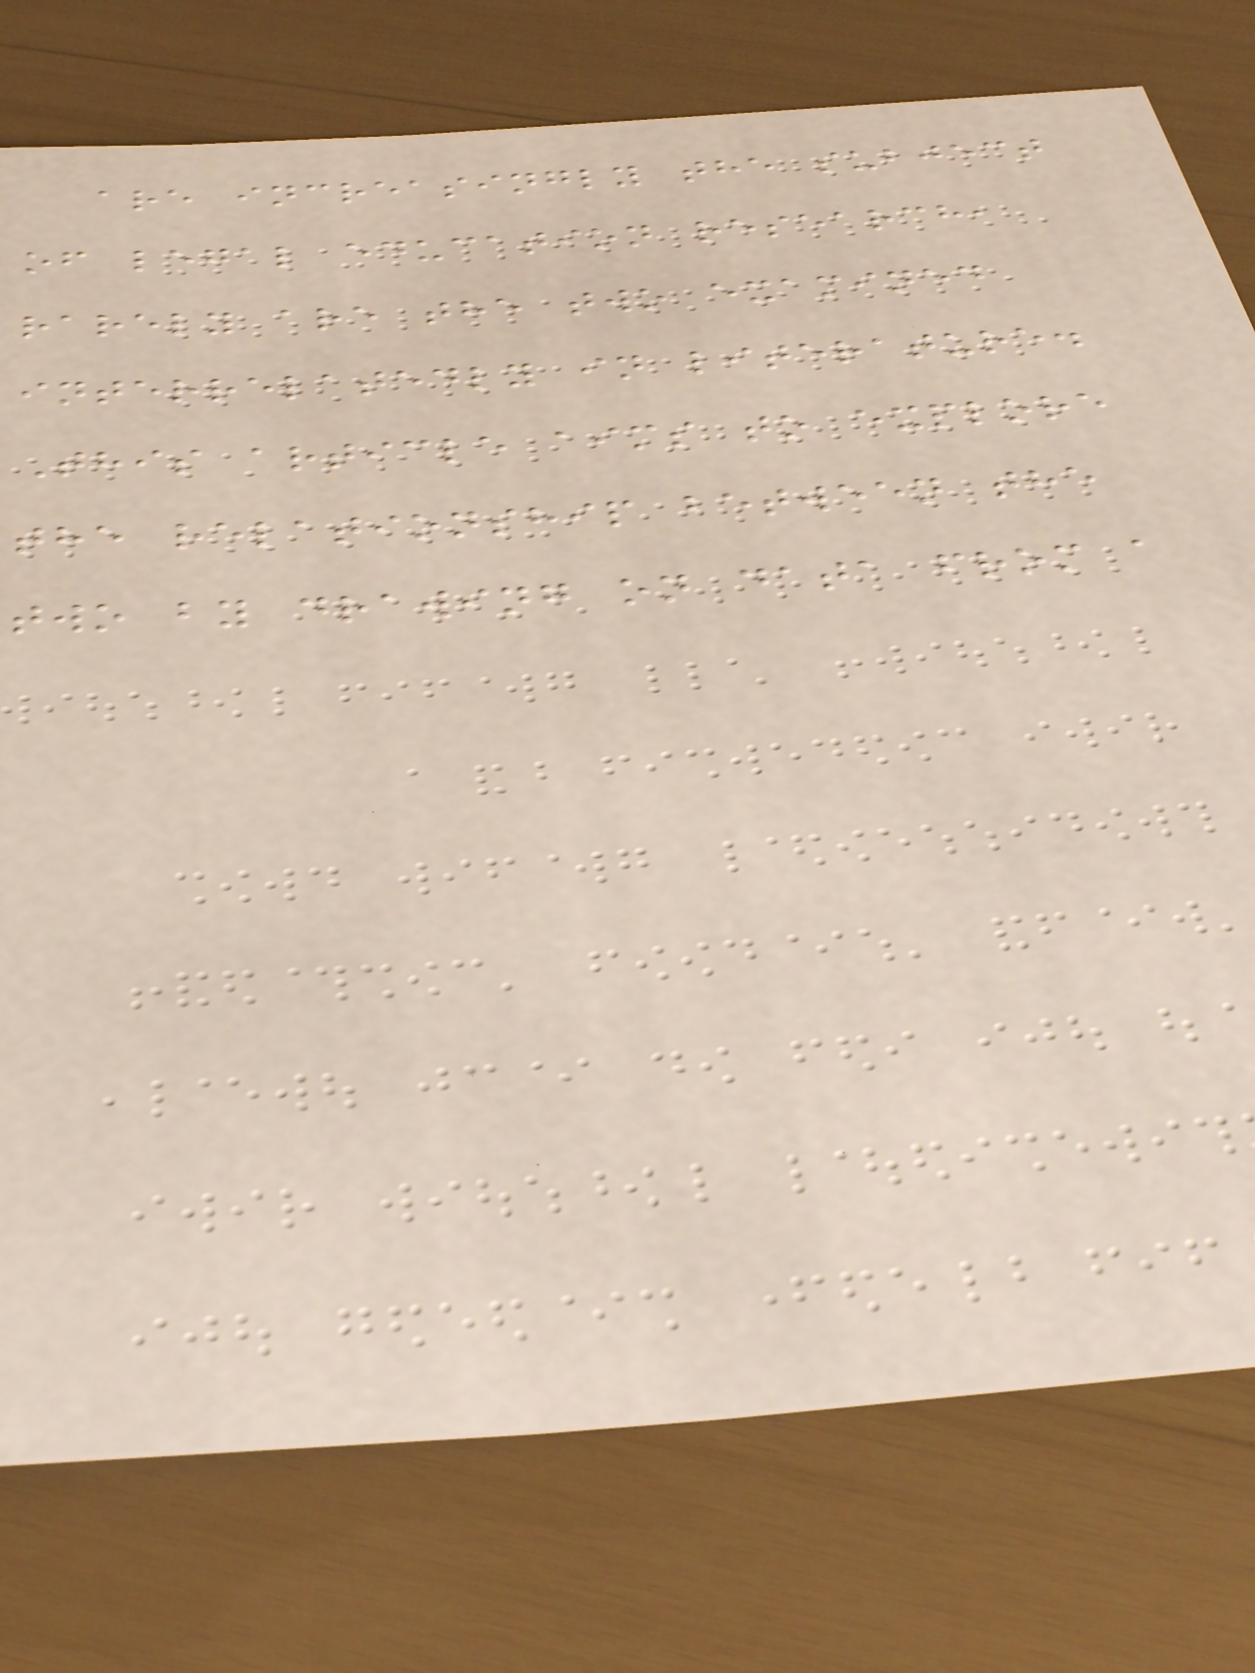are increasingly the subject
of legal education research,
rarely are the two examined
interrelatedly in literature.
This article aims to explore
the relationship between the
two by drawing on data from a
